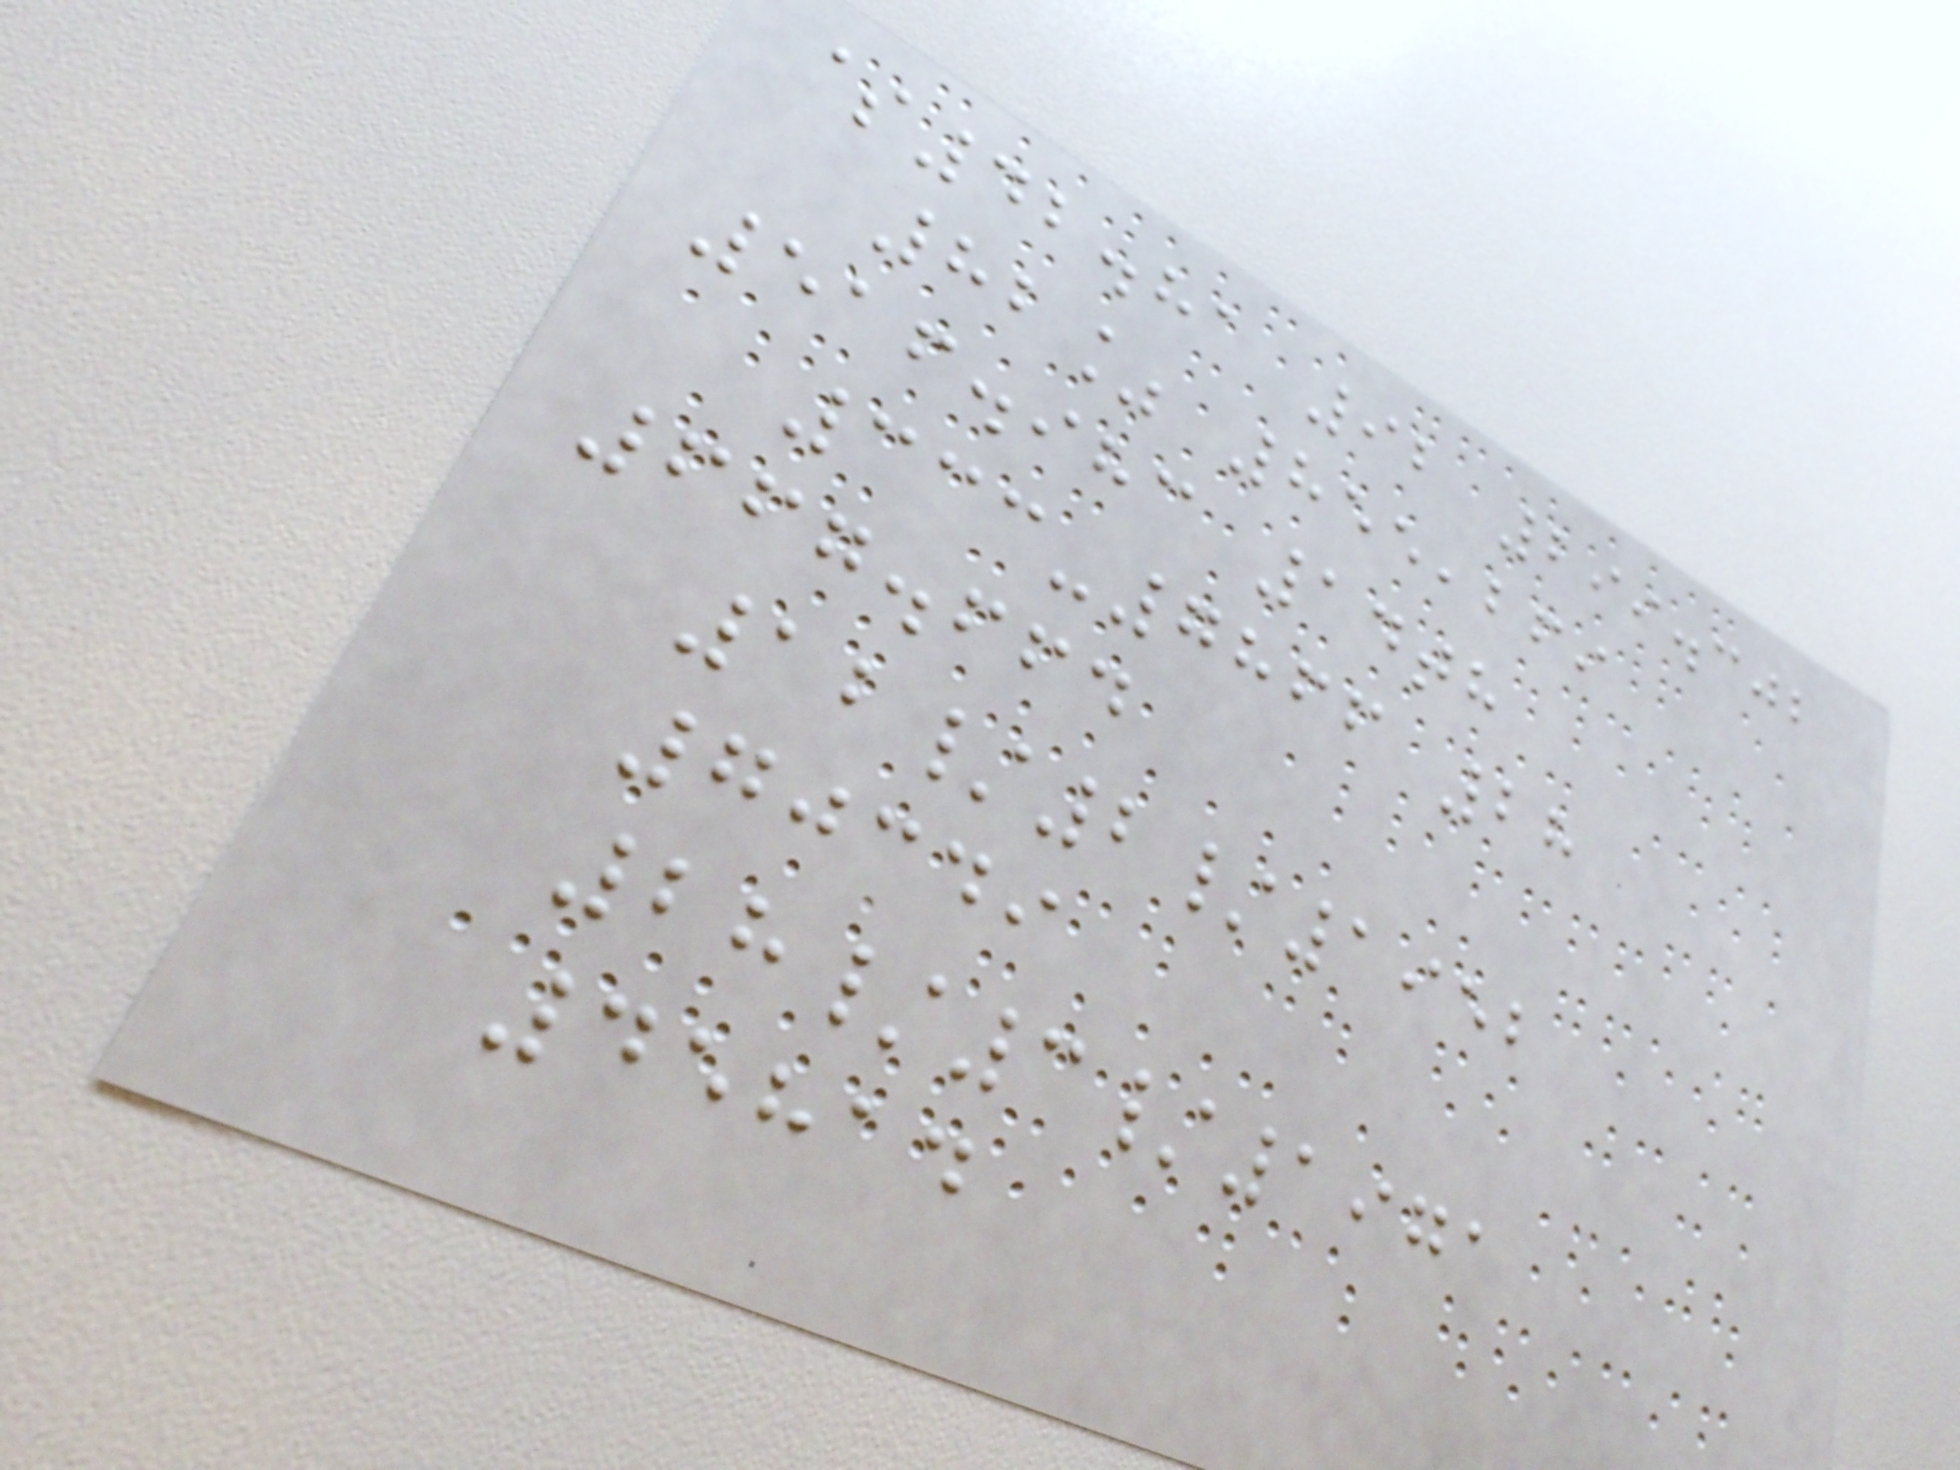$42.81 92 299.302
82% 855,269
516.983 14th
333-7866 28
667.664
12/2/1952
70349
28/3/1971
45814
